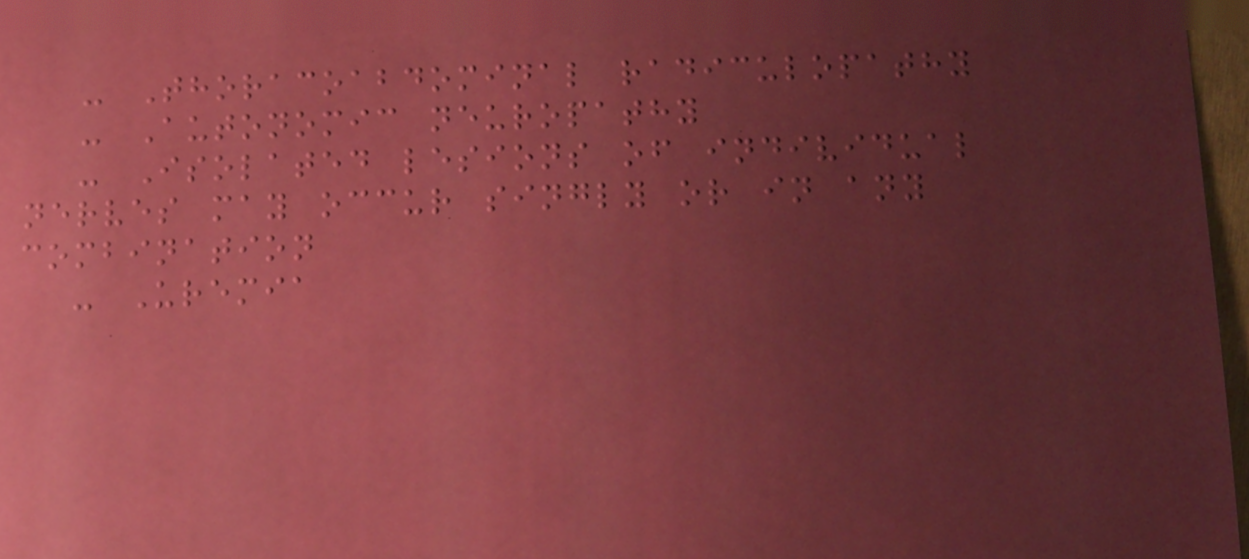- Thoracoabdominal radiculopathy
- Autonomic neuropathy
- Isolated lesions of individual
nerves may occur singly or in any
combination
- Uremia
